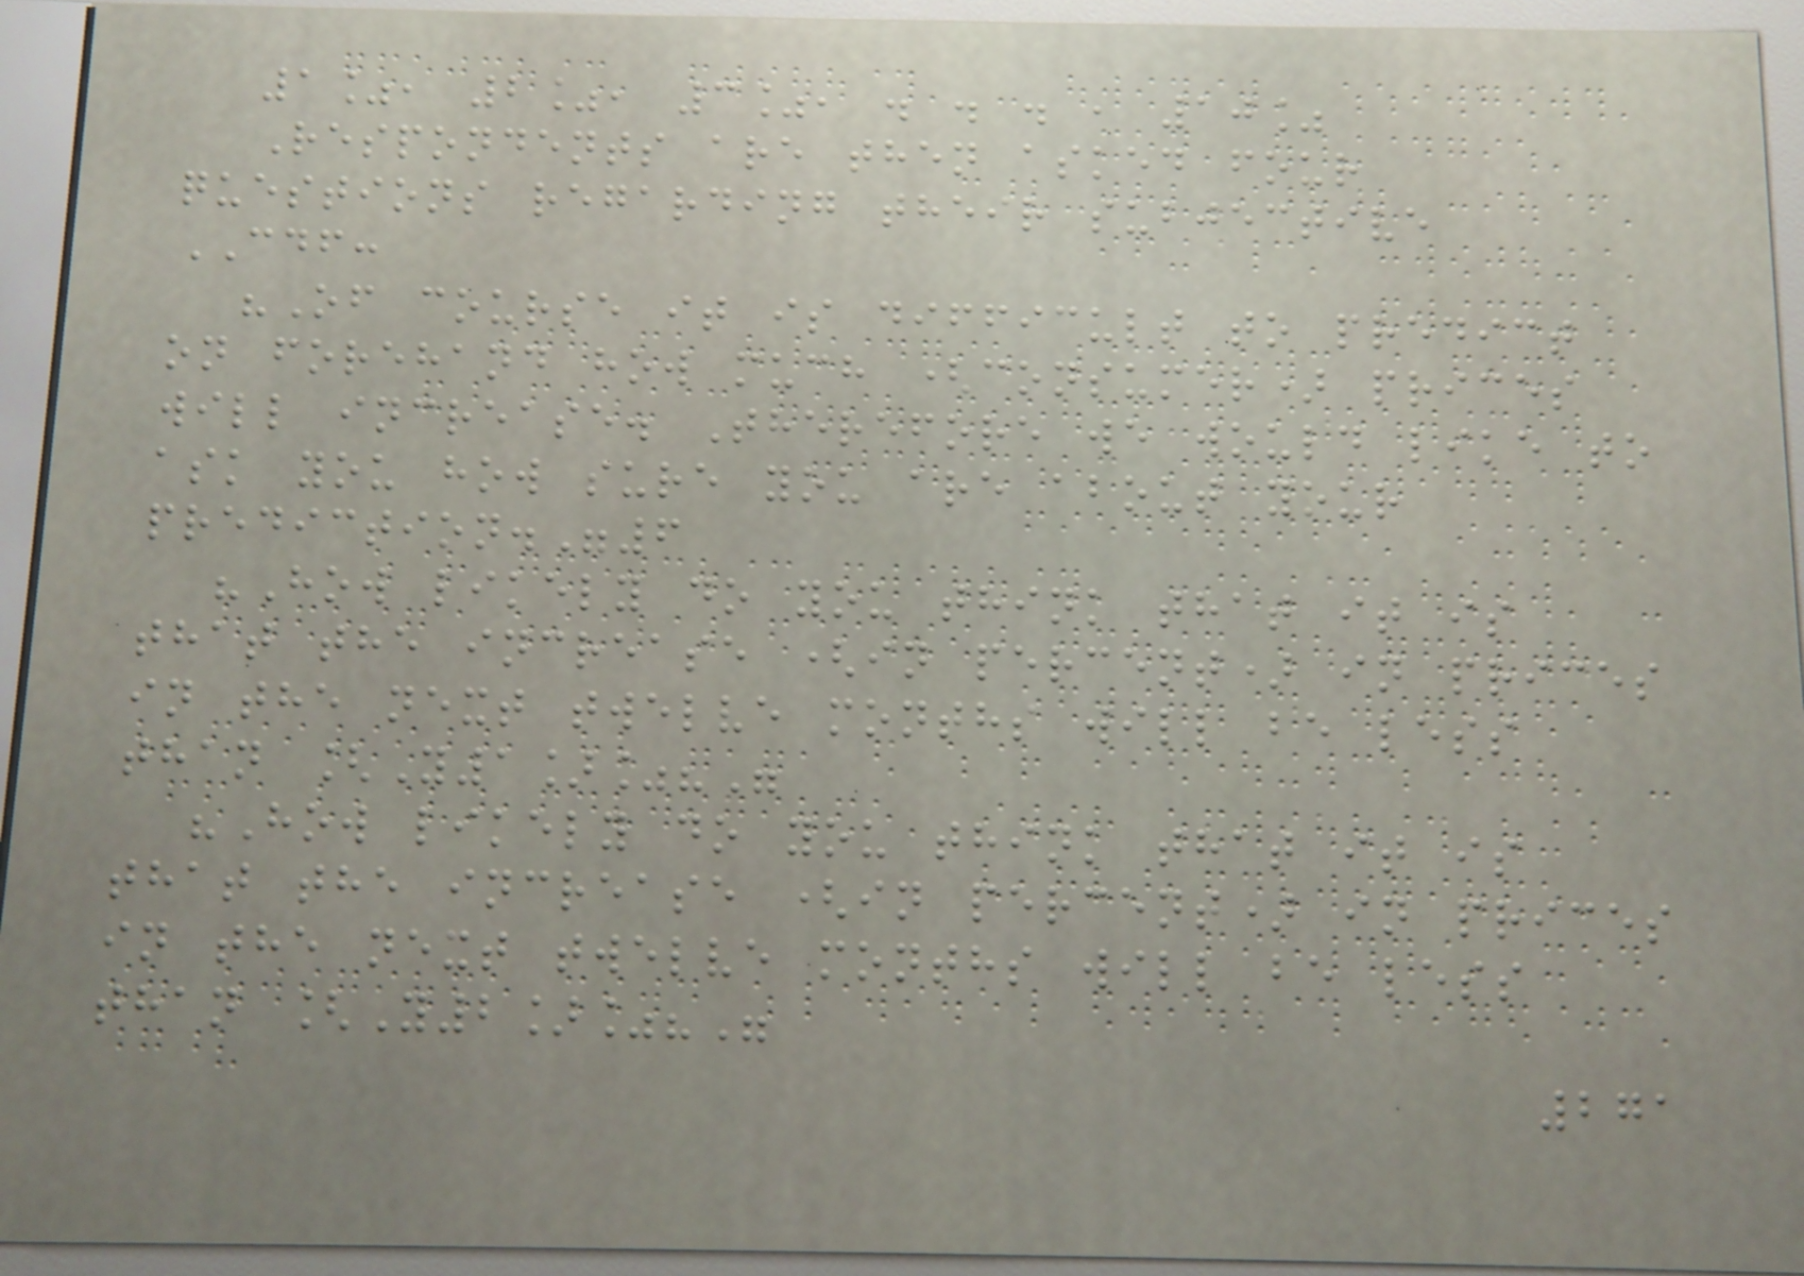1%, 2%, 3%, . . . , 10%
Respondents are then asked four
questions regarding their subjective
CDF:
"Of course it is difficult to predict
on forehand how much (consumer) prices
will increase. Therefore we would like to
ask you how sure you are about your
prediction."6
"How likely do you think that it is
that the increase (in percent) in prices
in the next twelve months will be less
than [Y1]%?"
"How likely do you think that it is
that the increase (in percent) in prices
in the next twelve months will be less
than [Y2]%?"
271
